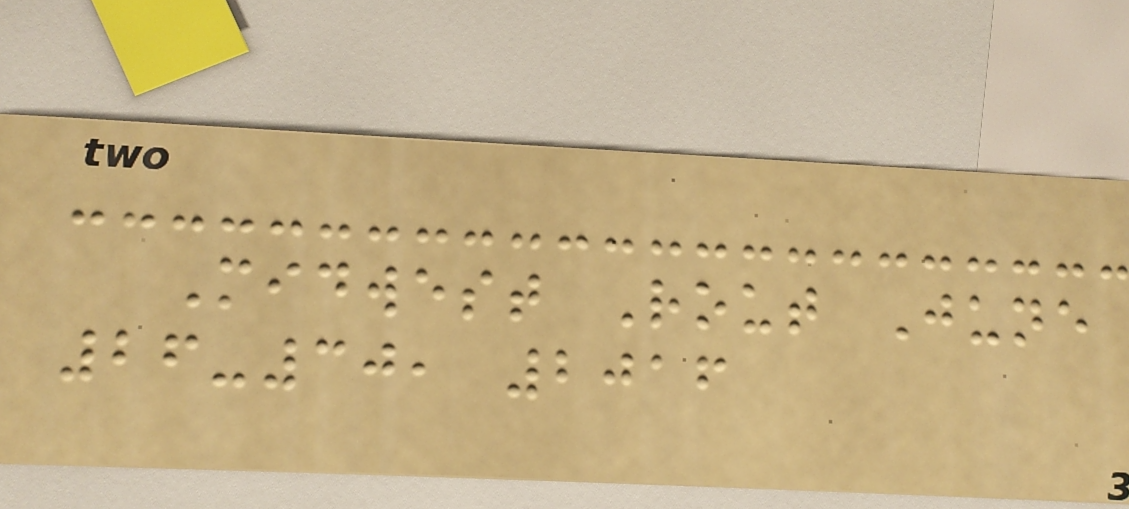Midwest Rout June
26-30, 2016
